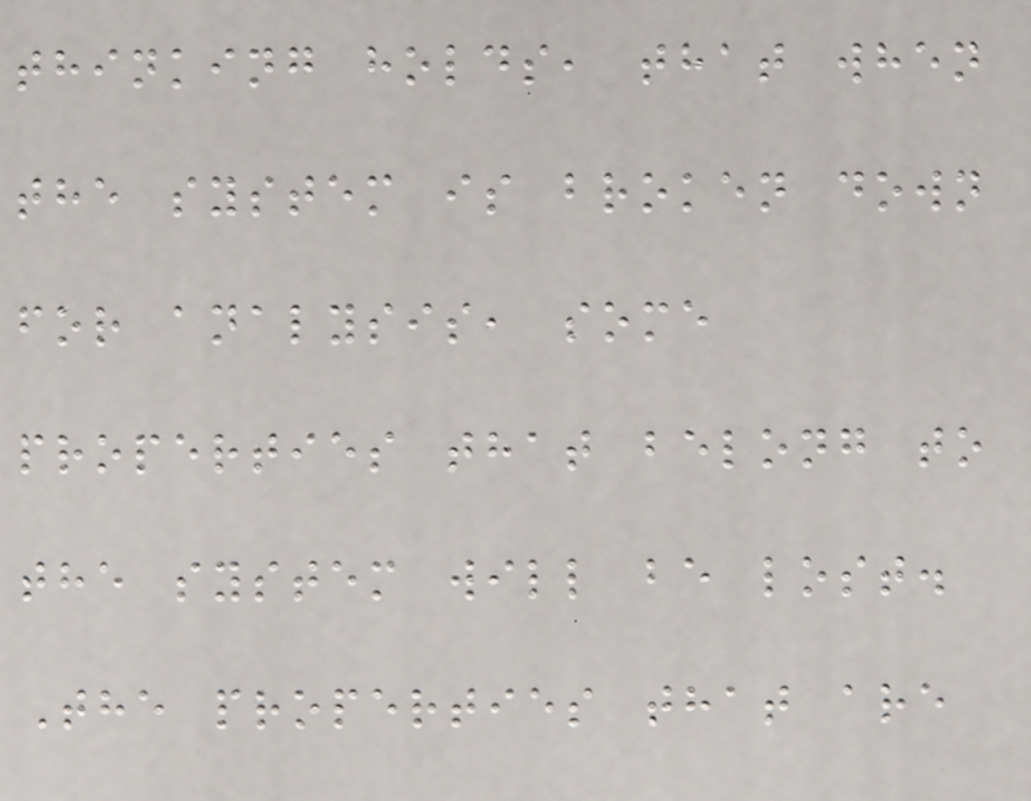thinking holds, that when
the system is broken down
for analysis, some
properties that belong to
the system will be lost.
The properties that are
